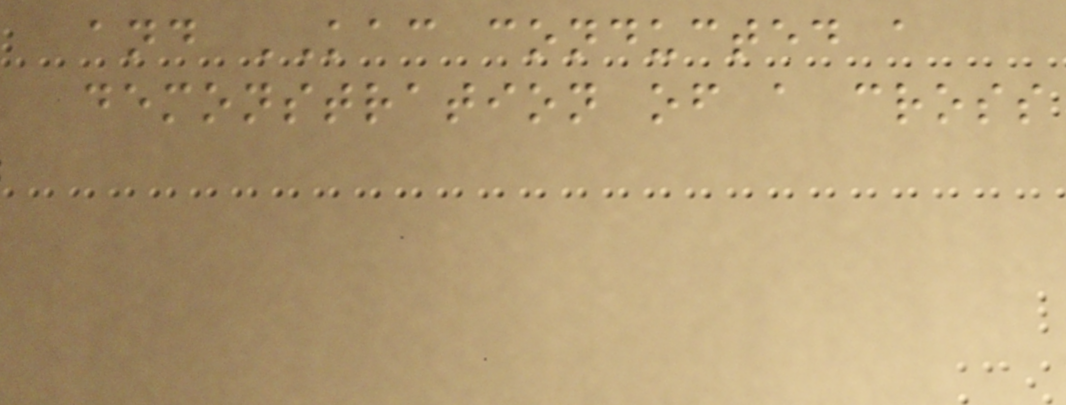and KAC conducted a
demonstration of a cross
